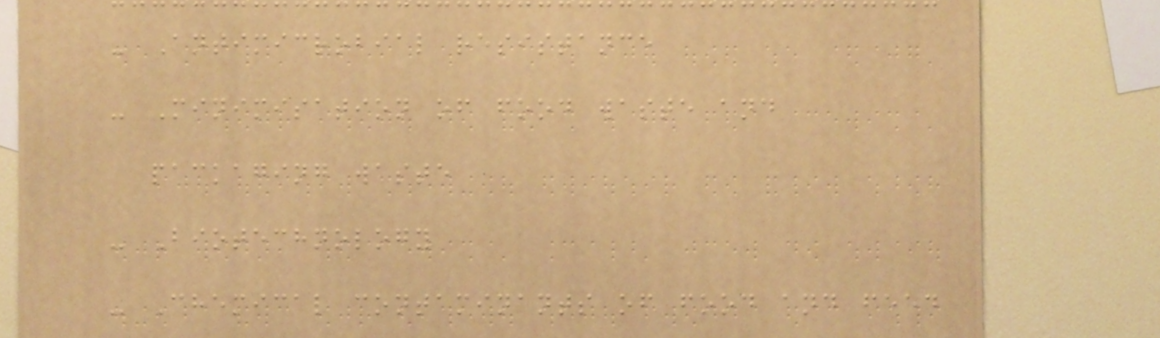- Antimicrobial resistance
- Minimisation of food waste and
packaging waste
- Biotechnology
- Chemical contaminants of food and feed
